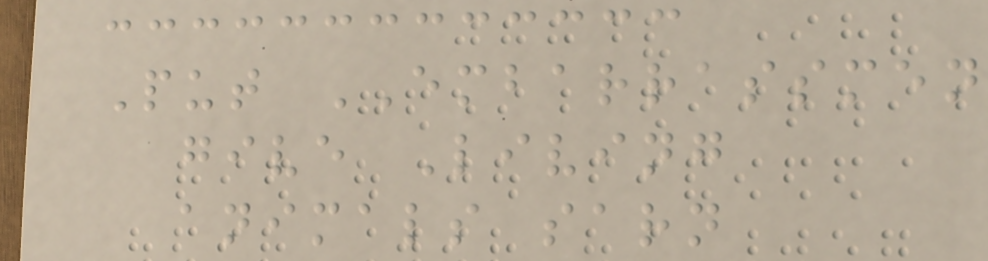Put EMBARRASSMEN
give Living
animals sarn
